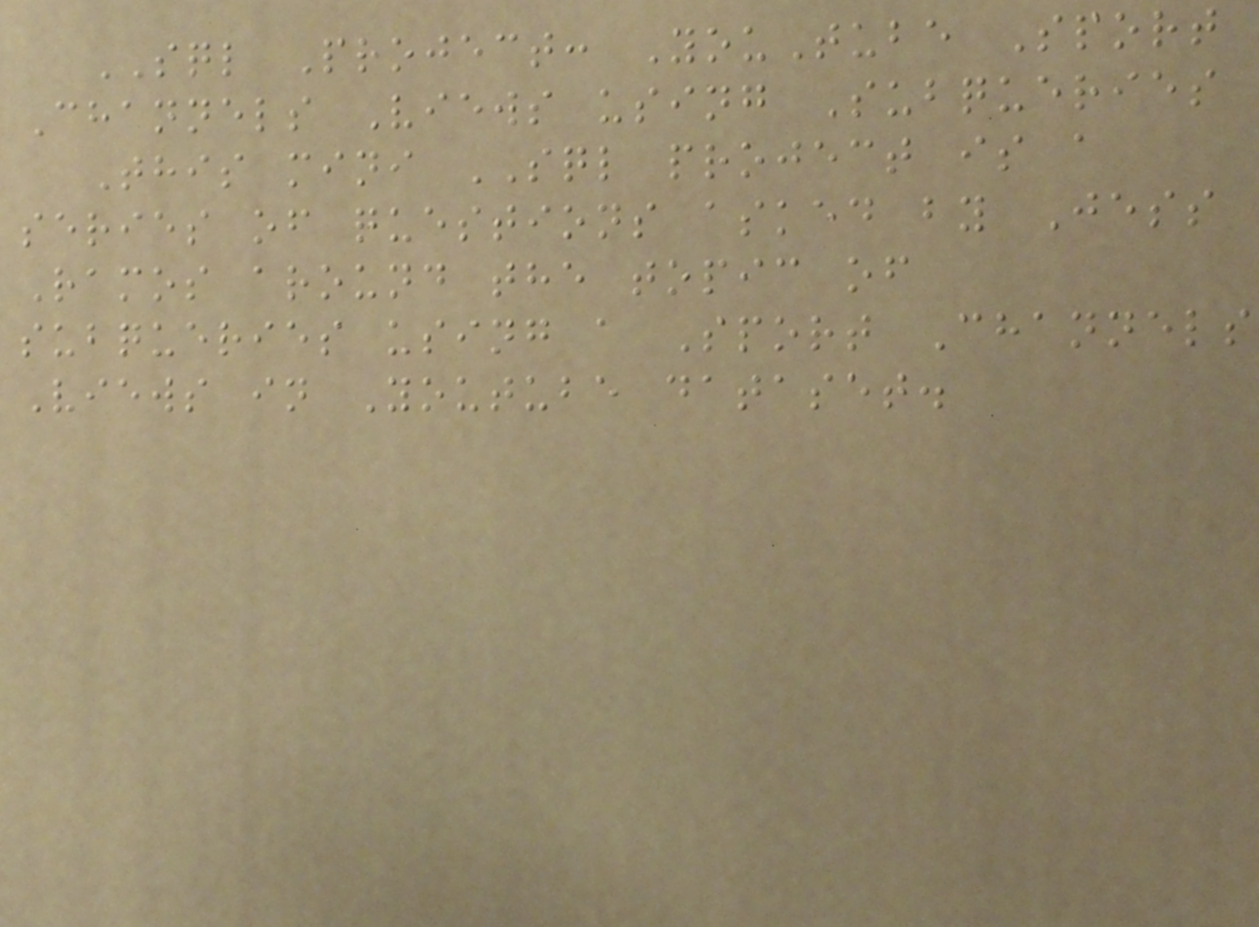SQL Project: YouTube Sport
Channels Views using Subqueries
This mini SQL project is a
series of questions asked by Jess
Ramos around the topic of
subqueries using a Sport Channels
Views in Youtube dataset.
